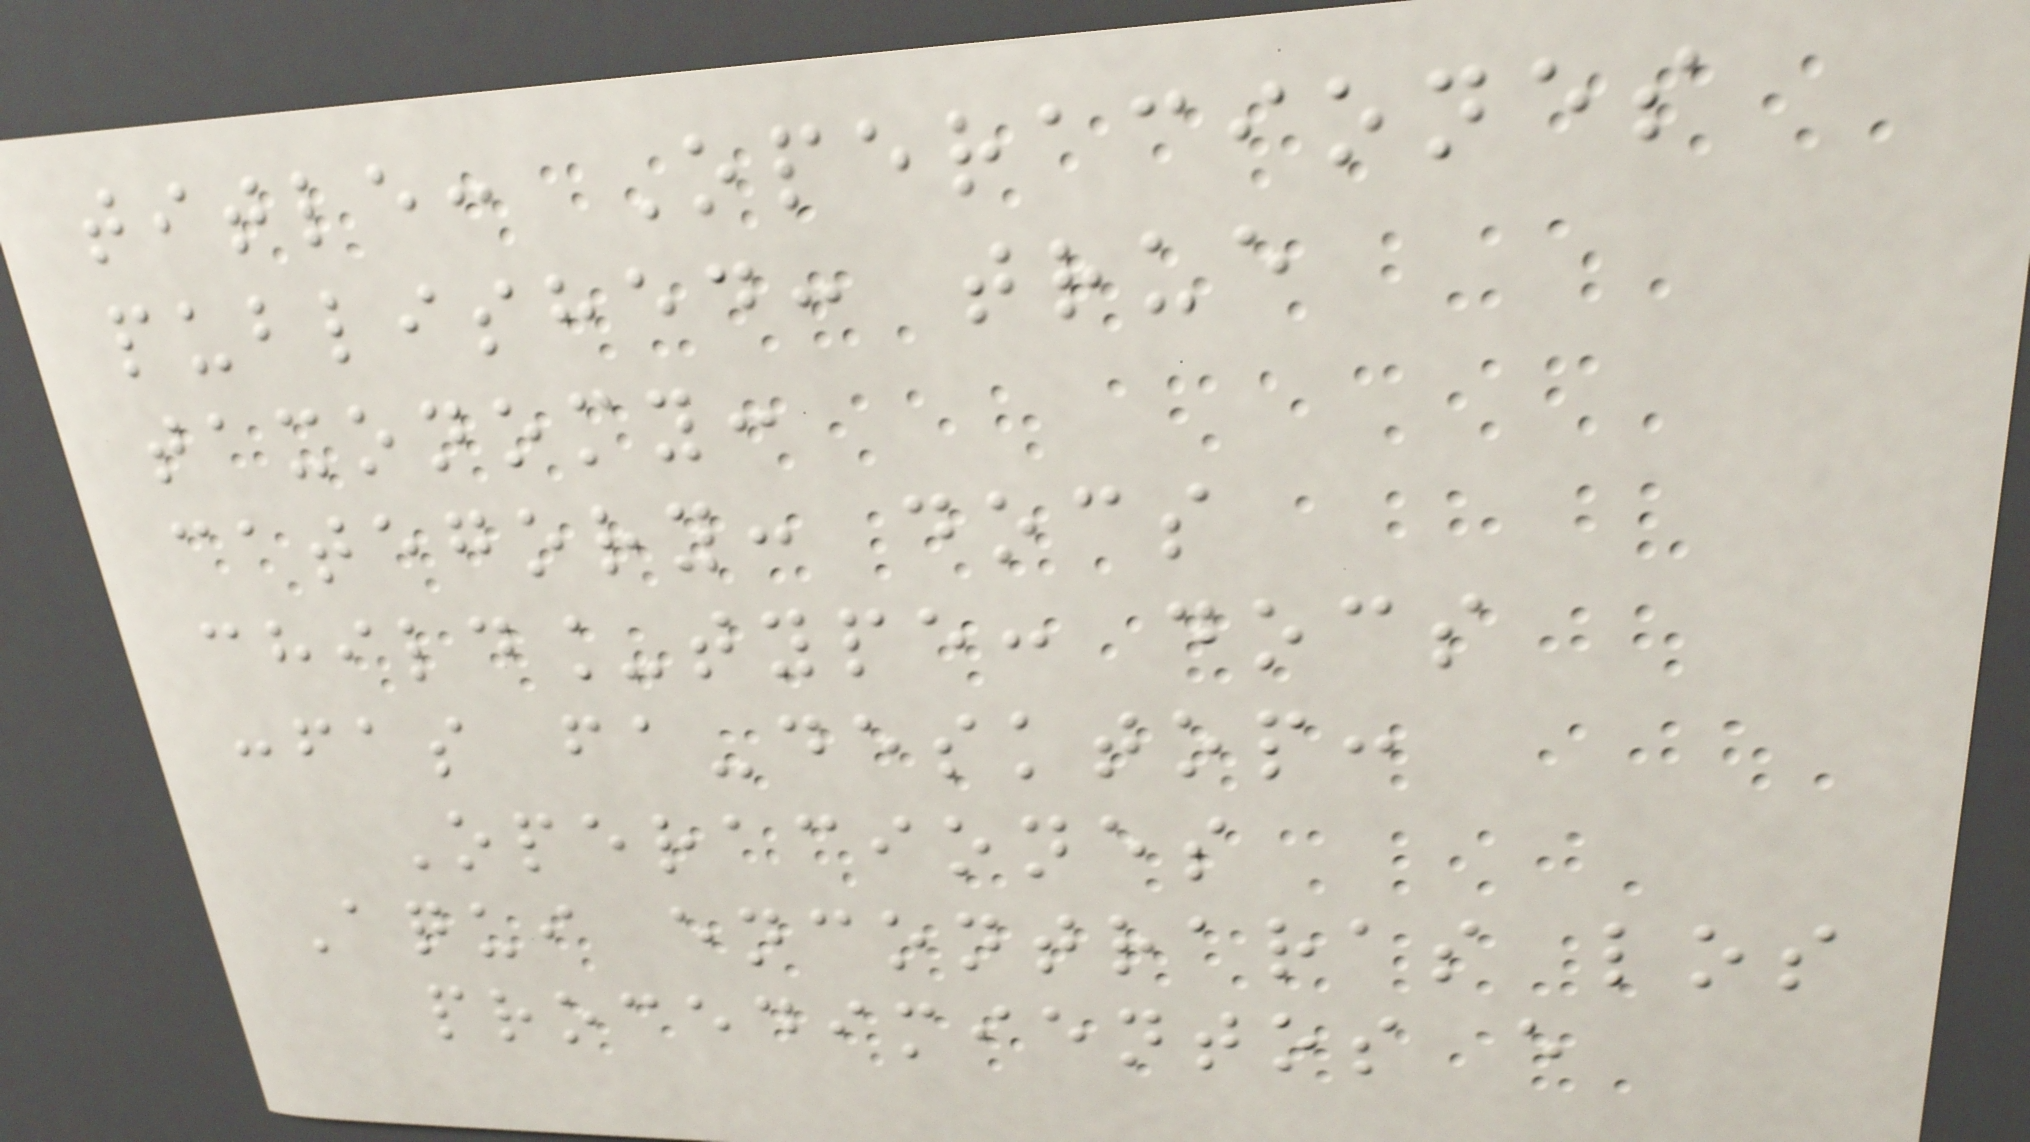title: Operaciones
published: true
taxonomy:
category: docs
child_type: docs
:fas fa-desktop:
Operaciones
Aqui encontraras los
procedimientos e
